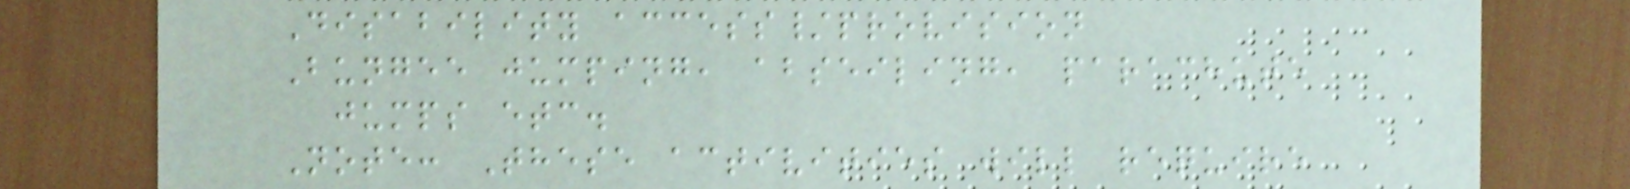Disability access/provision
Bungee jumping, abseiling, parachute
jumps etc.
Note: These activities will require
